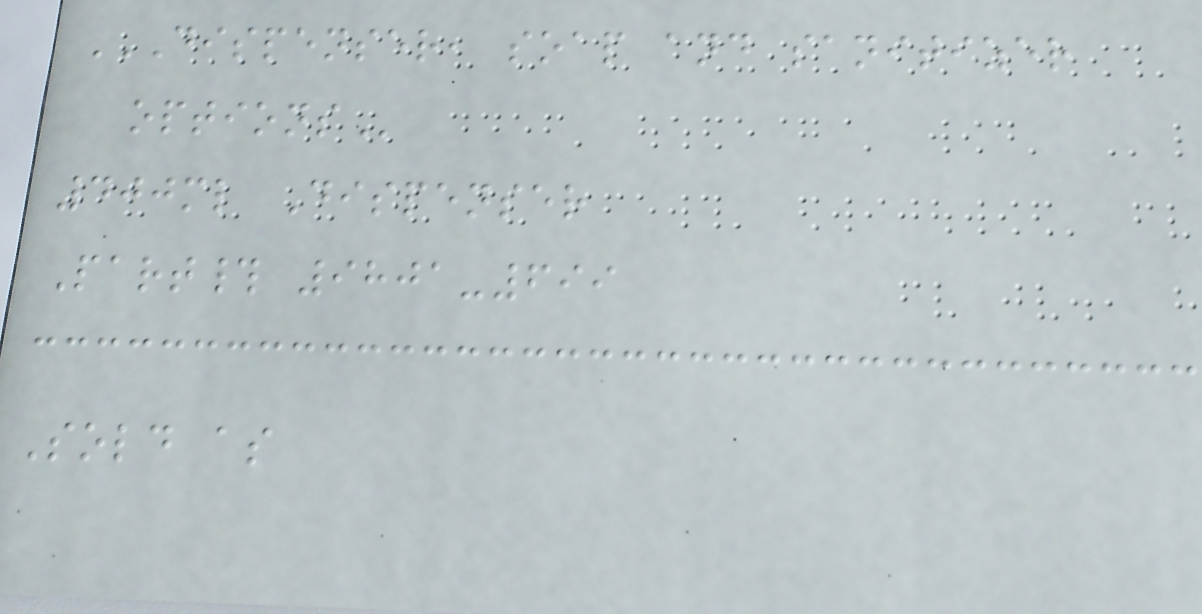DISPENSER, SOAP AND SANITIZER
OPTIONS
400ml Dispenser
Part# 9801-699
Sold as
